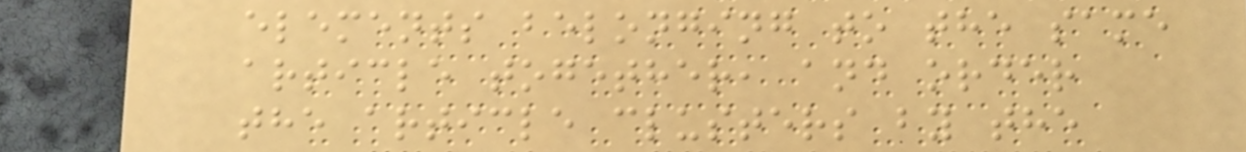elements belonging to the same
article together, and order
the article clusters by the
